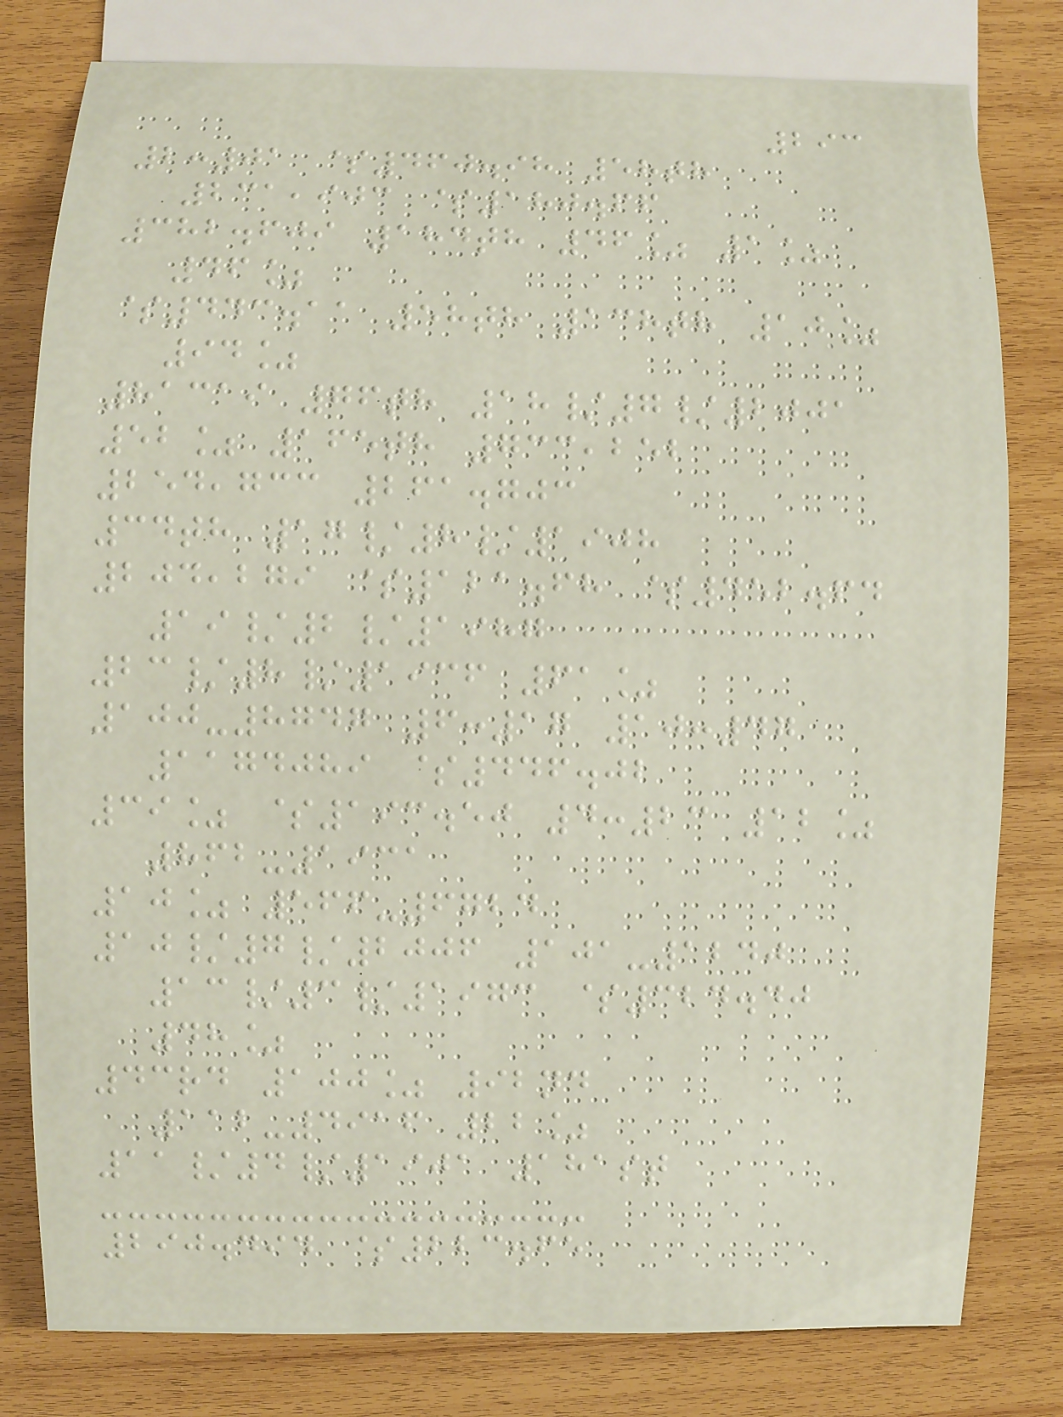293
2:01 $460.98 58th
231,903 $180.66
382.609 184th 46% 1%
46%
$443.11 58th 138th 10%
94%
81319 76th 18/7/2001
52% 165th 733,252
254,733 261.703
34th 17/8/1908
204,279 $121.68 $452.64
19/2/1987
23/8/1936 61%
100-8747 6:17 10:47
1174089 $446.02
39% $193.50 4:23 12%
862-1931
10% 566-6724
10/7/2006 101-1240
13/3/1973 $324.40
48%
43rd 100% 92nd
112-4916 22%
11/4/1901 181st
290.494 $223.65
